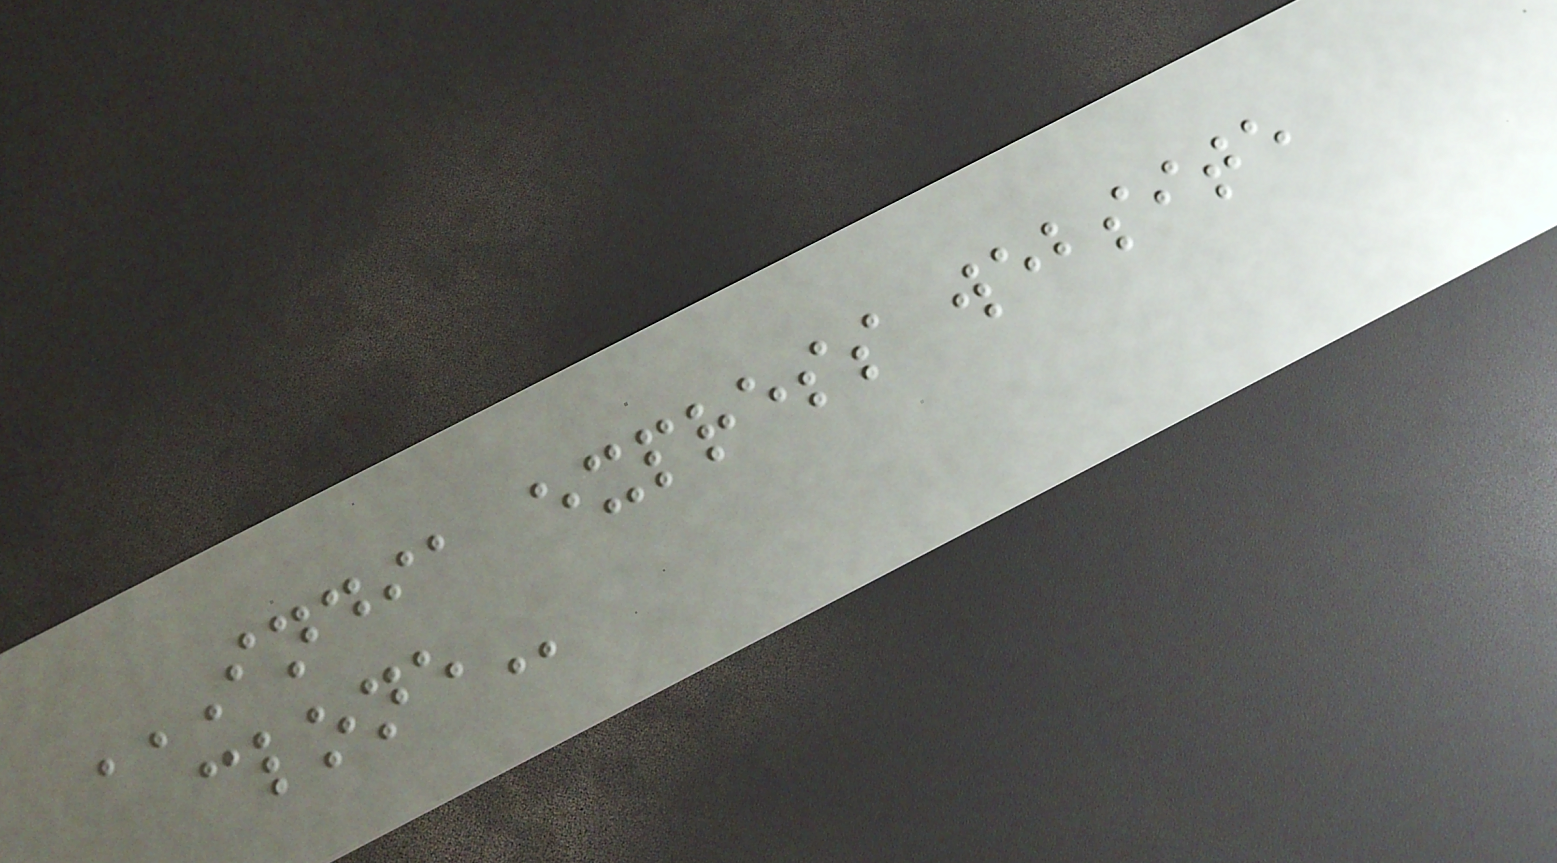INDIA EXPRESS WEBSITE
CLONE
